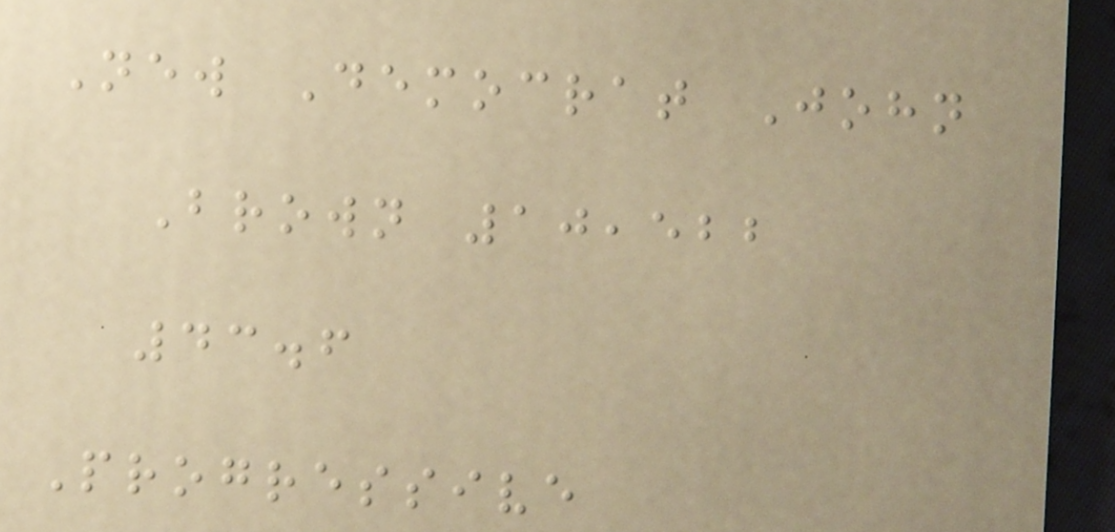New Democrat John
Brown 10,522
43.6
Progressive
